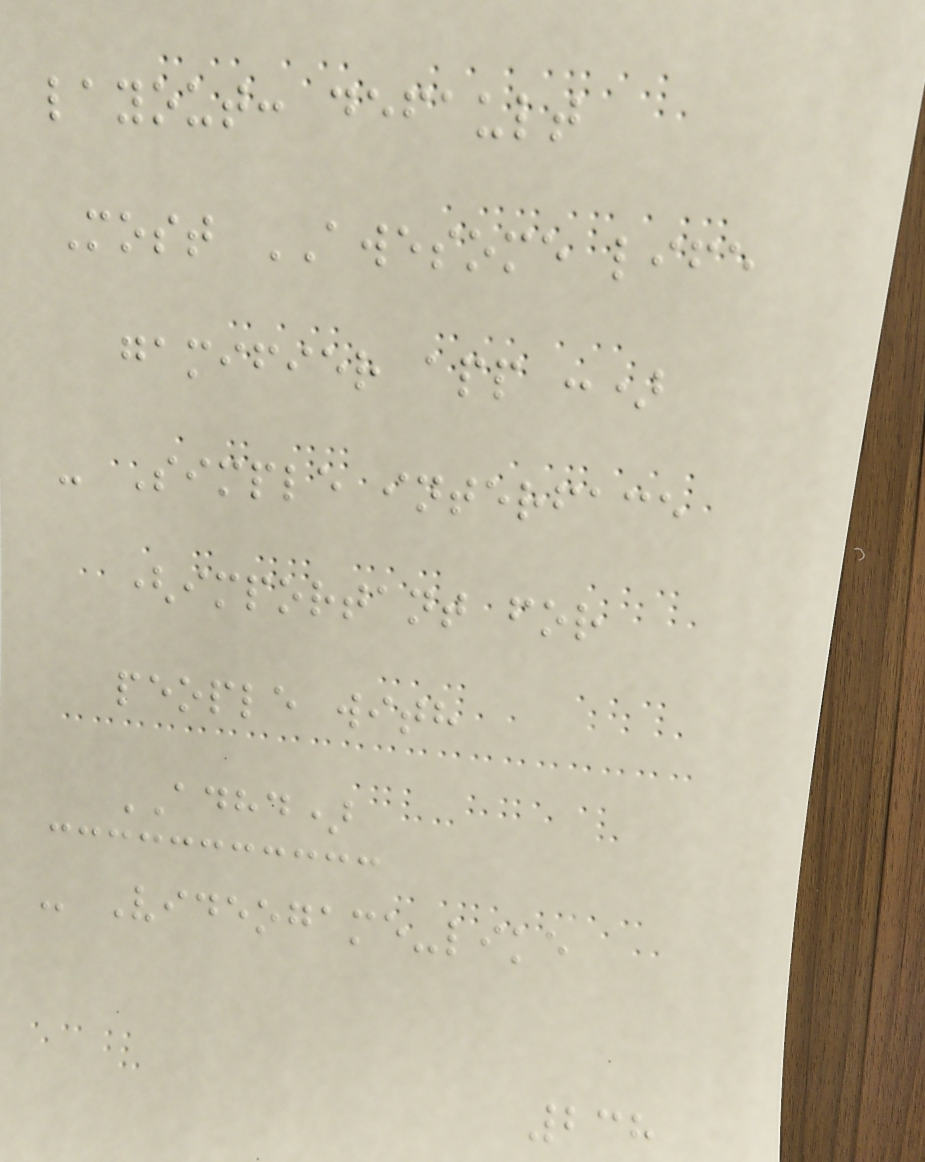layout: default
Most AWESOME life
gamifier app :)
- Simple interface
(important for
people with
ADHD)
- Videogame-like
238
